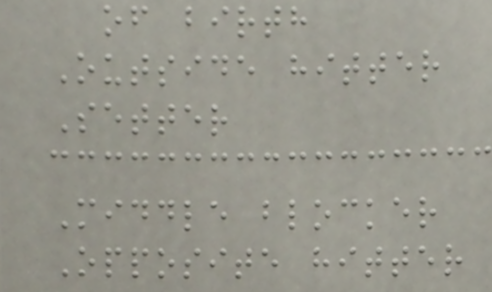of birth
Outside hitter
Setter
Middle blocker
Opposite hitter
